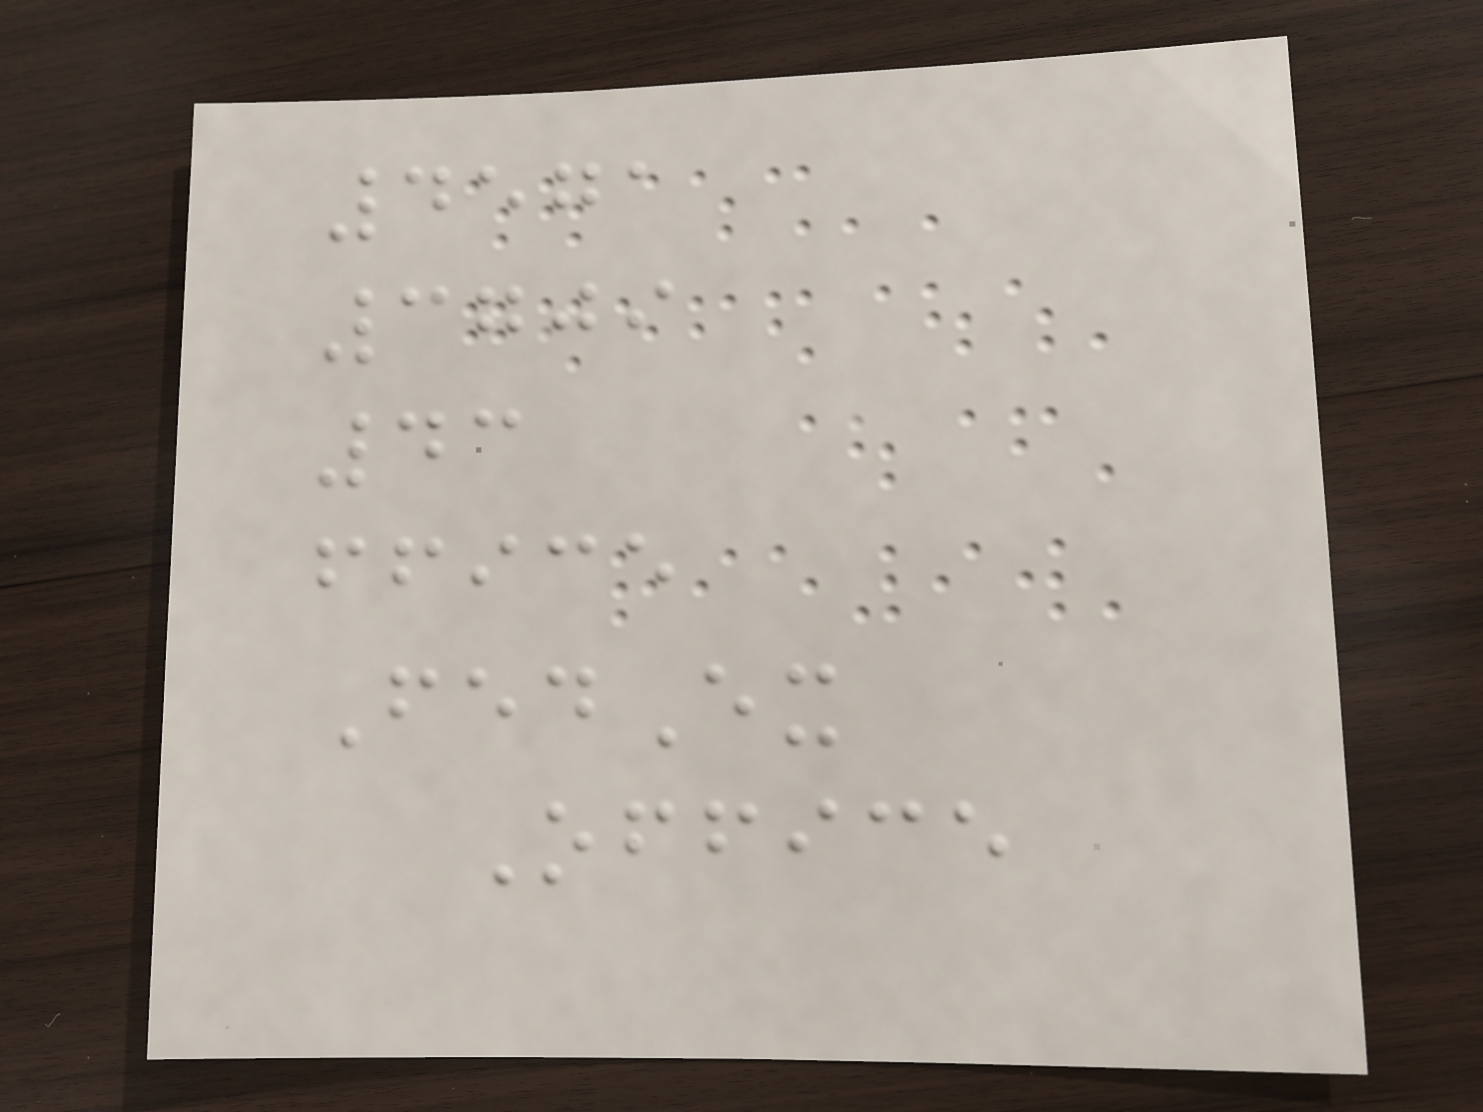4571
3709
43
ffice
FedEx
Office
